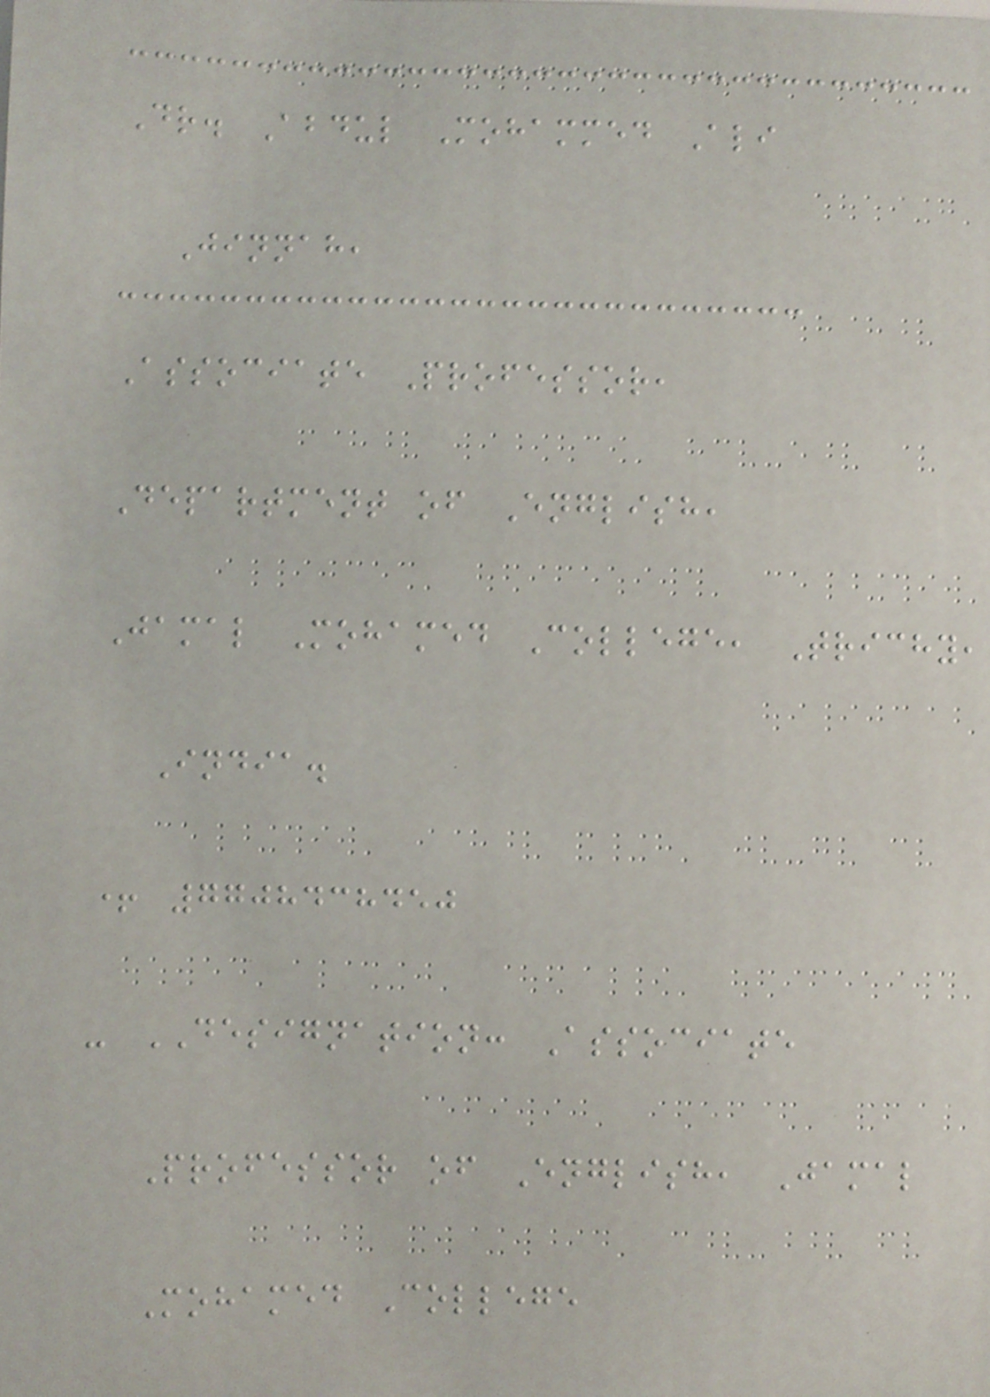Dr. Abdul Mohammed Ali
Jinnah,
Associate Professor,
Department of English,
Jamal Mohamed College, Trichy,
India.
+ 7708438450
- DESIGNATION: Associate
Professor of English, Jamal
Mohamed College
